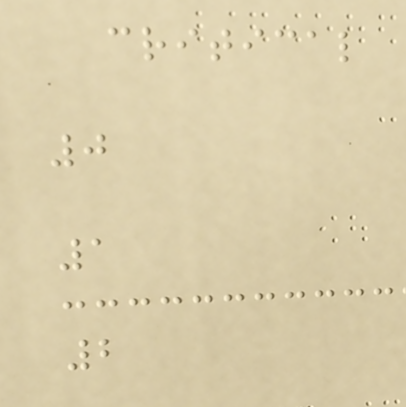critical
0
1
2
